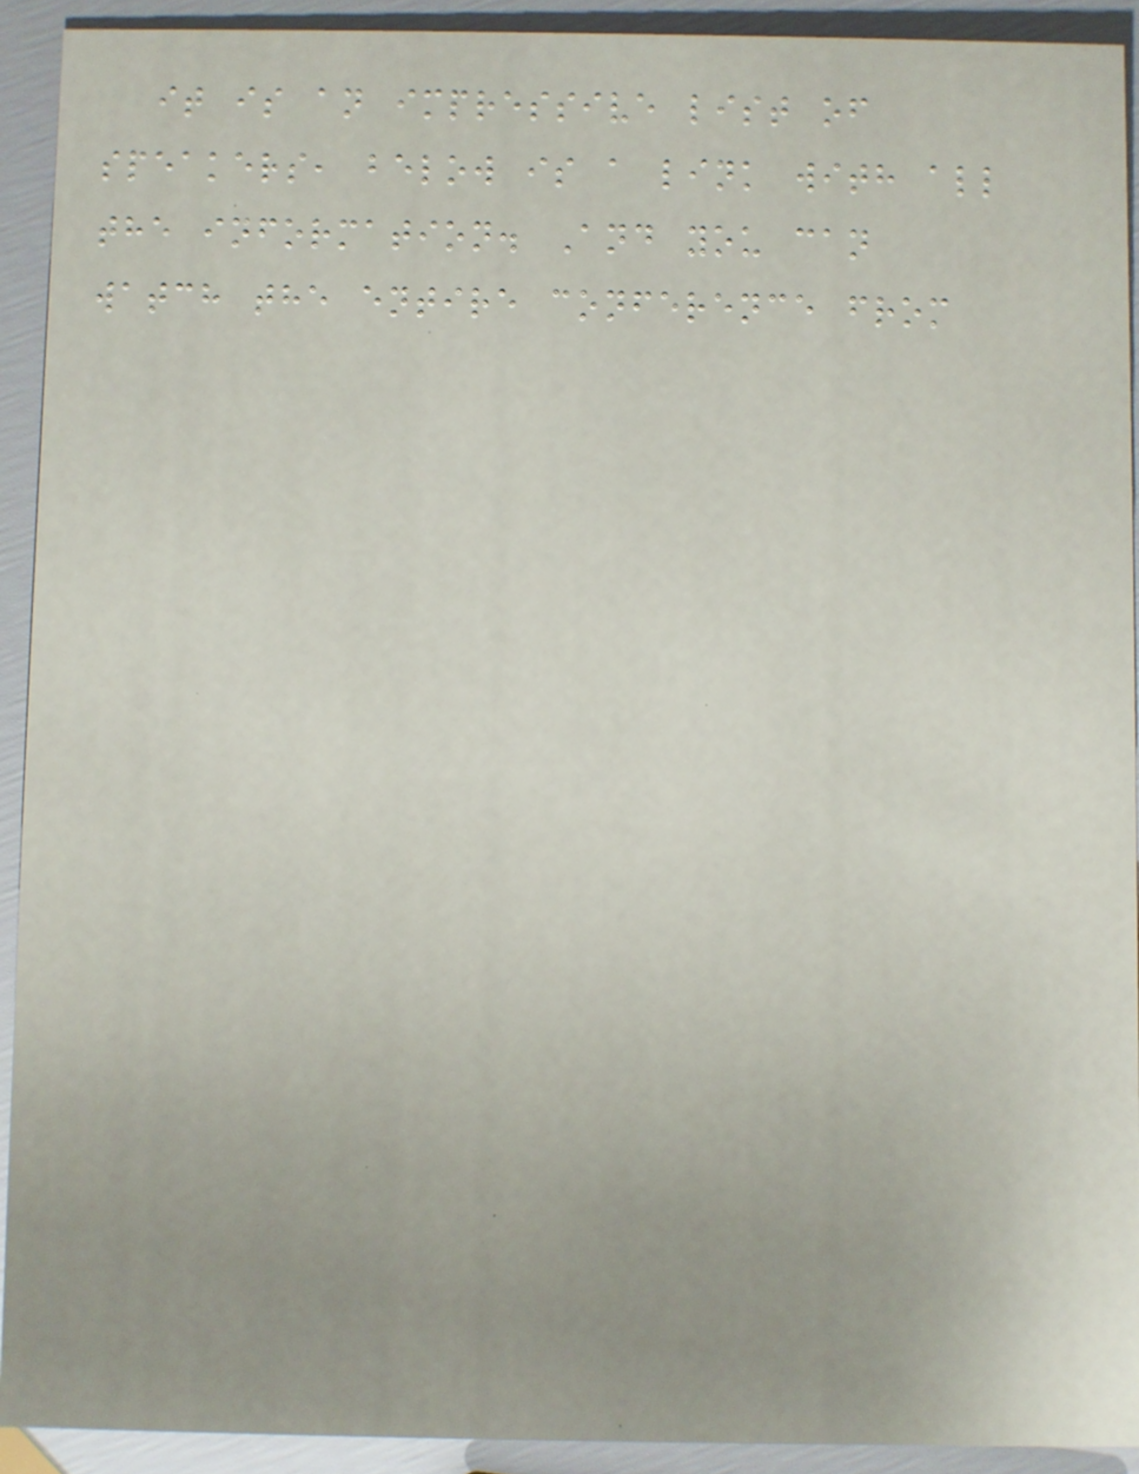it is an impressive list of
speakers, below is a link with all
the information. And you can
watch the entire conference from
